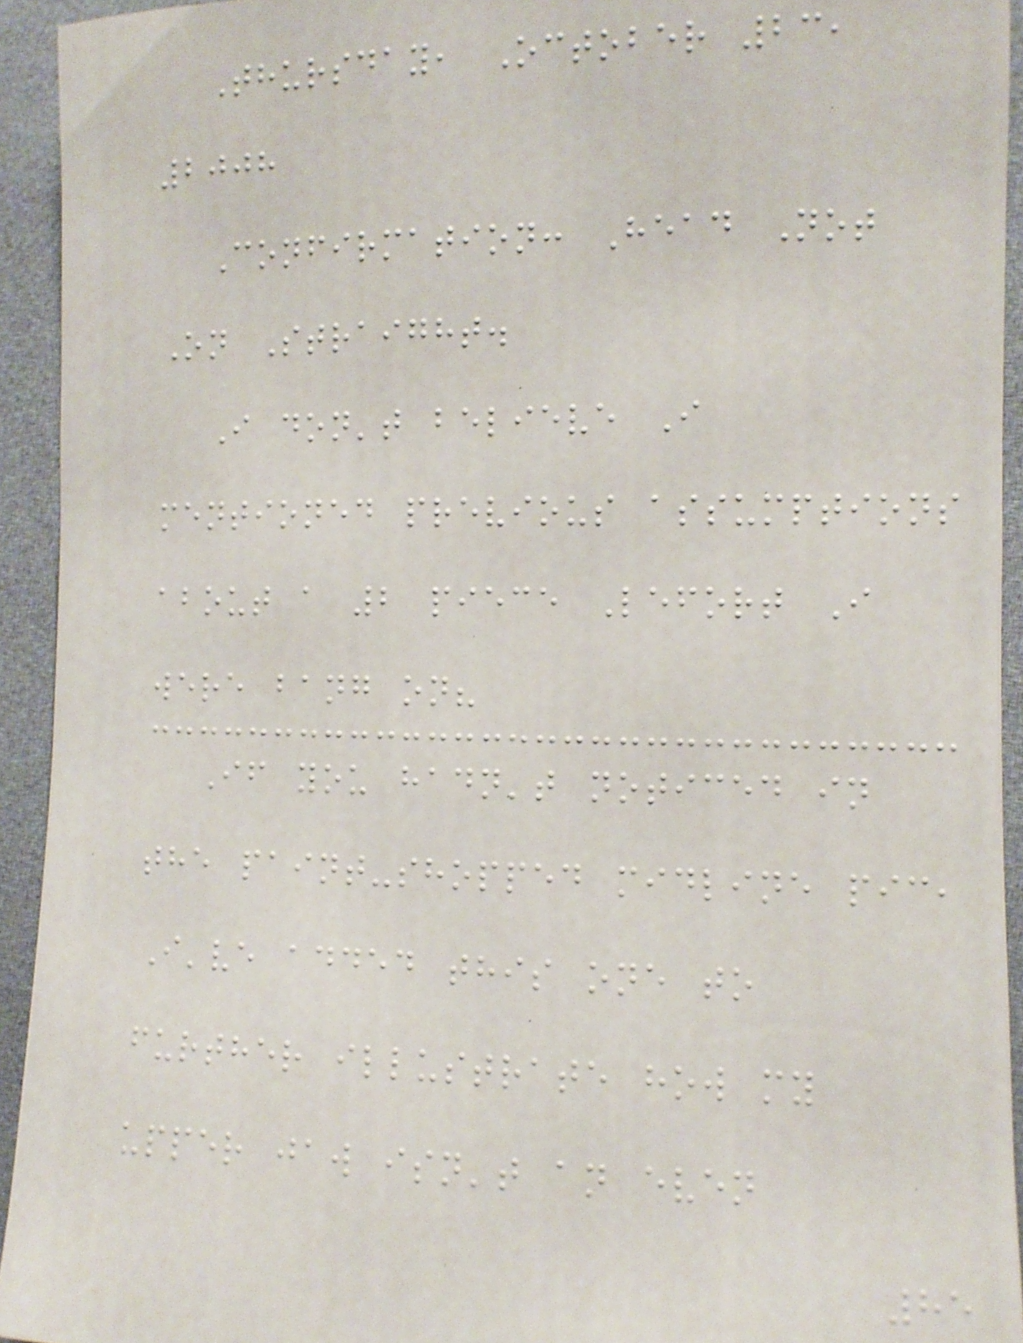Thursday, October 23,
2008
Confirmation: Head Not
On Straight.
I don't believe I
mentioned previous assumptions
about a 2 piece Lefort I
were bang on?
If you hadn't noticed in
the paint-shopped midline pic,
I've added this one to
further illustrate how my
upper jaw isn't an even
85
